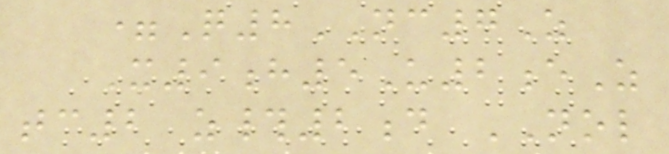=Q8NC7Z
X9h5U2eZ
tc2 z#2d NOL
